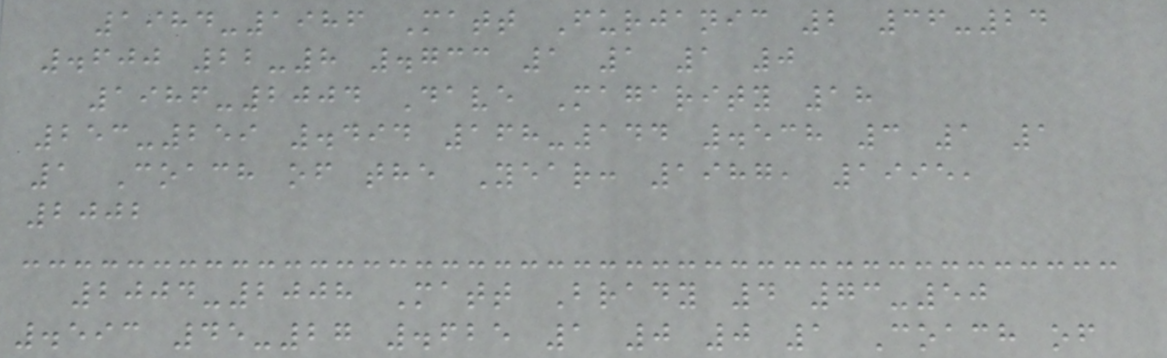1984-1986 Matt Furjanic 2 36-24
.600 22-8 .733 1 1 1 0
1986-2004 Dave Magarity 18
253-259 .494 168-144 .538 3 1 1
1 Coach of the Year: 1987, 1995,
2002
2004-2008 Matt Brady 4 73-50
.593 45-27 .625 1 0 0 1 Coach of
